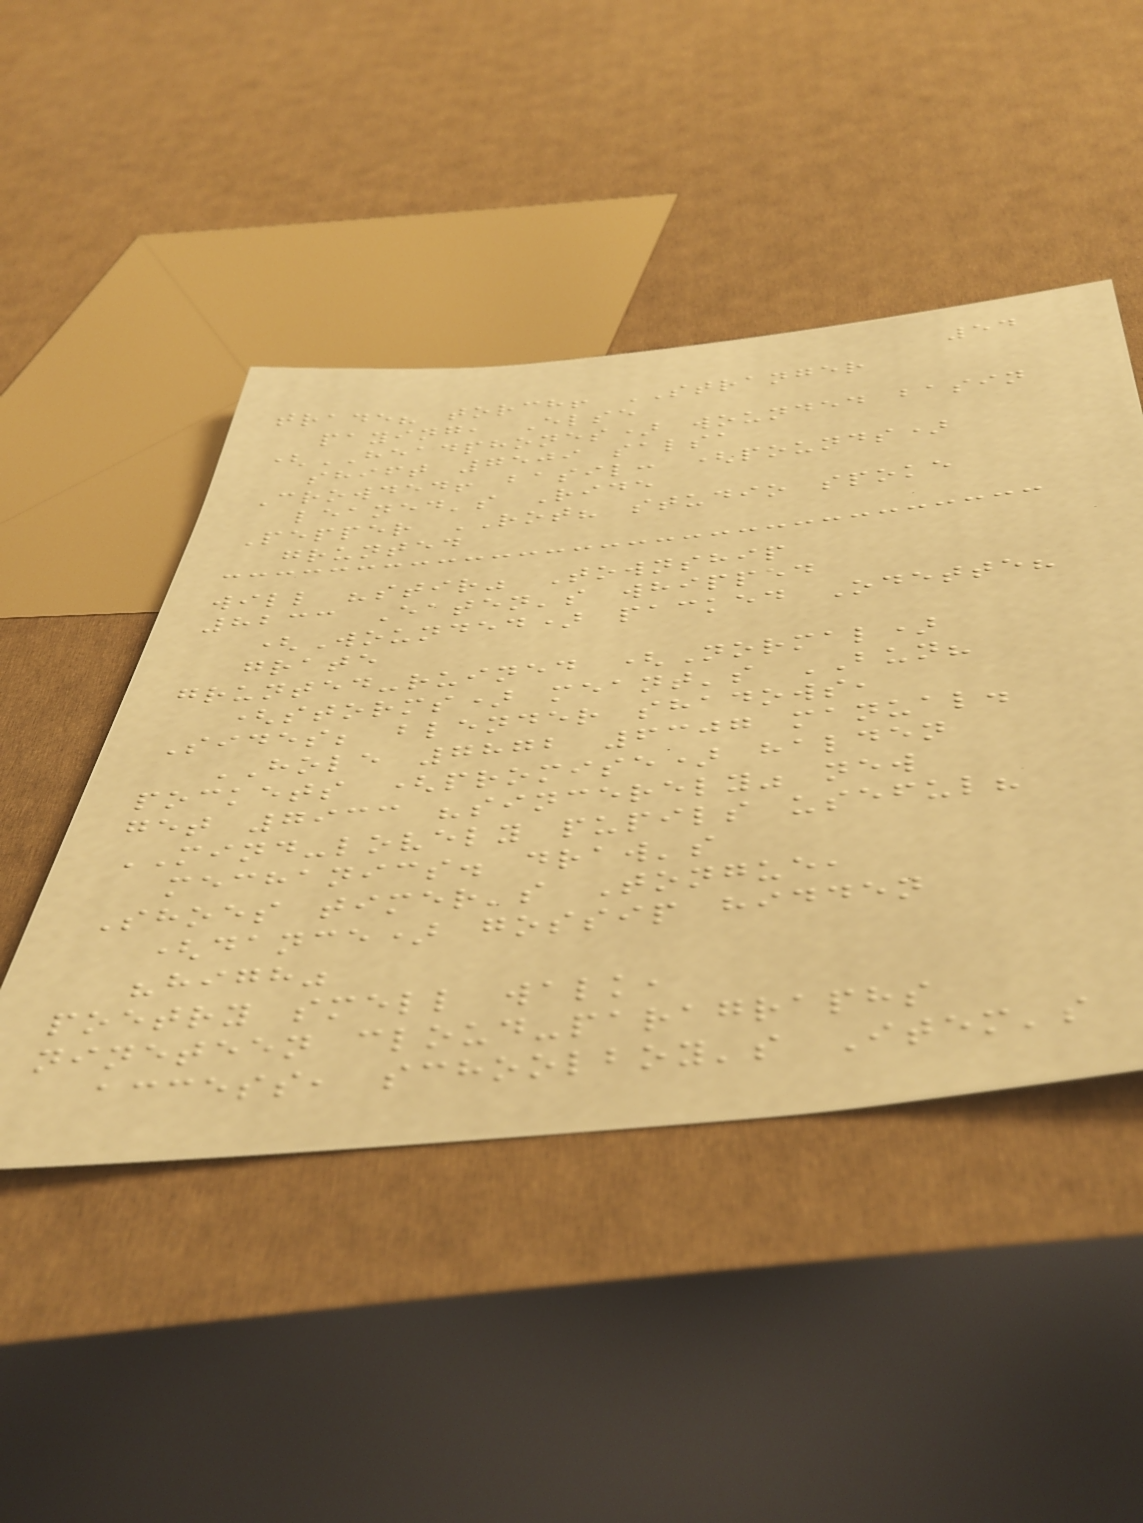54
trade? torch! STRANGER
paying, Else
(HEADPHONES) wounded basin
shift 7509 salsa
Crowded! basil: (pounds)
leaned's Ride
Pepper ROT? studio spoke
grunted
will "stir" Township
8233 Eaten's whipped
(Wounded) packed Odette?
grate
grunted-ruined (Normal)
(storms) meant's BUN?
Sides; blender shadows,
HOLE 7872 6307 manual.
pockets (promise) halden
get 7933 "sincerely" new
MIND-lovely pupils useful?
mechanics. draw's
Shoes timer's Tongue,
(dance) gossip hidden
"high"
poetry smell walk,
nineteen cloud-paragraphs
access, schoolboy's Item's
